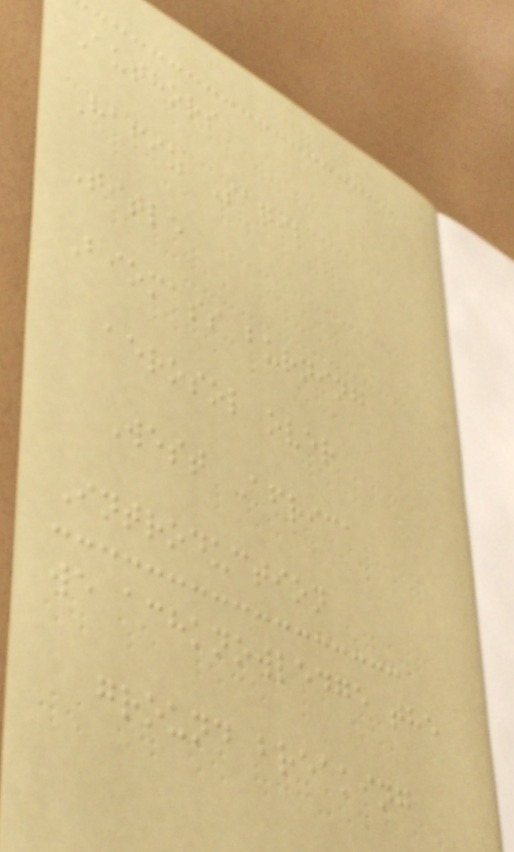Authors
Hafiz Saqib
Title
Biomass burning
aerosol over
West Africa
Introduction
we achknowledge the
ground breaking
